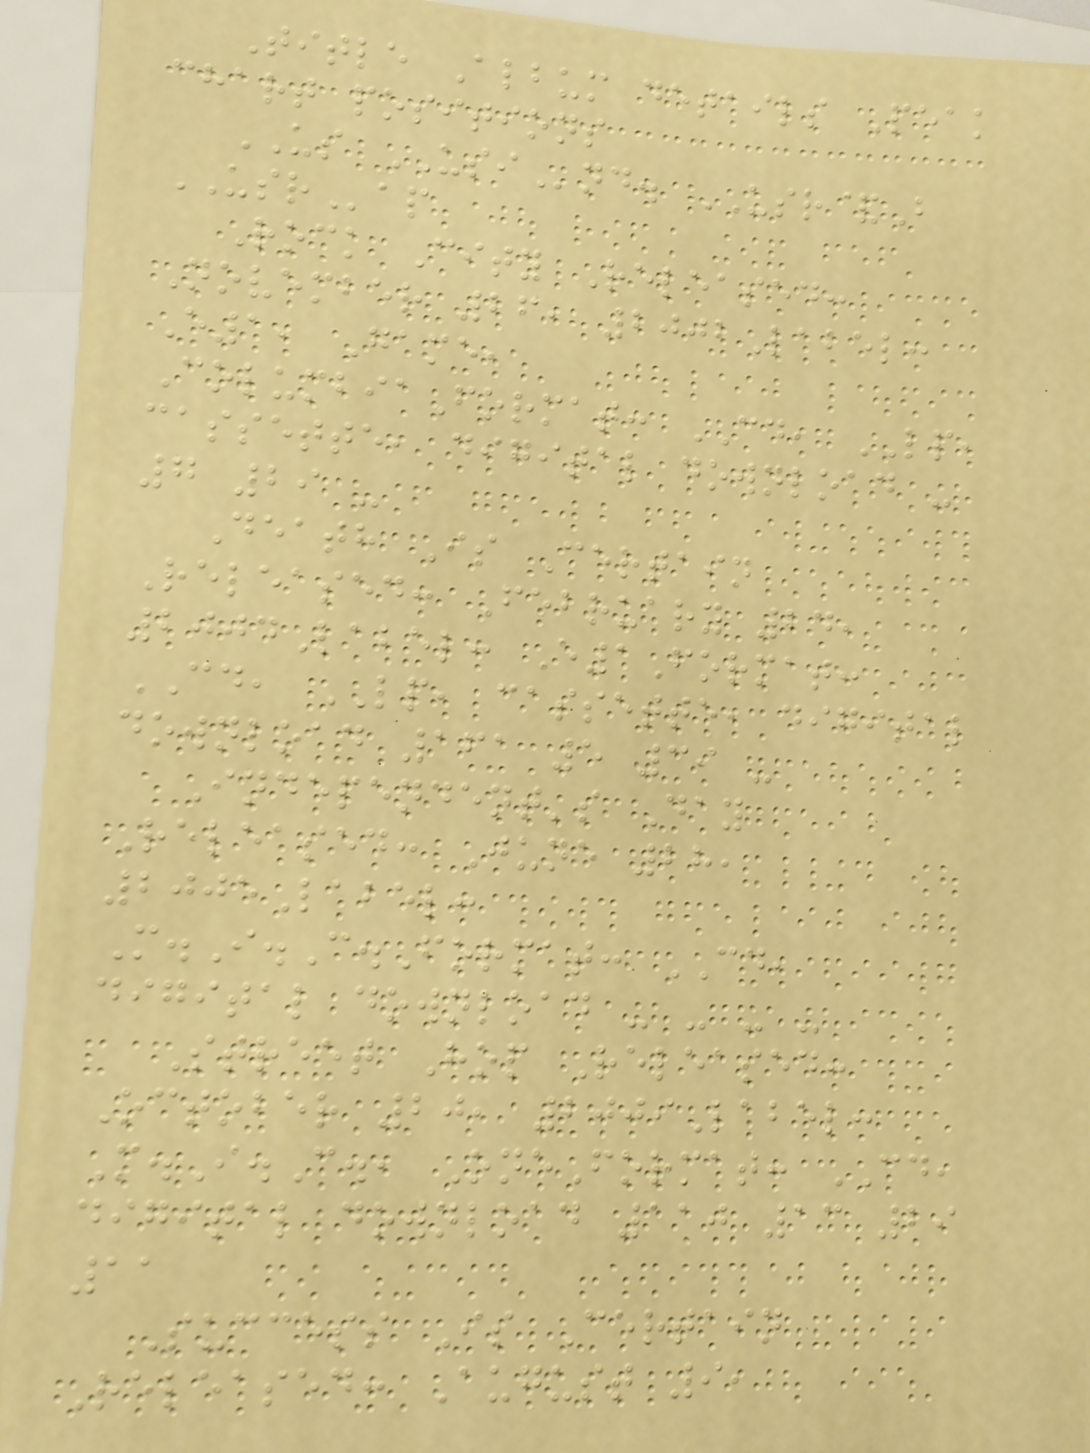Title Album details Peak
chart positions
US USInd. USR&B
USRap
Rock City Released:
November 26, 2002Label:
E1, Game,
ColumbiaFormat: CD, LP,
cassette, digital download -
7 29 -
Death Is Certain
Released: February 24,
2004Label: E1Format:
CD, LP, cassette, digital
download 161 5 39 -
Independent's Day
Released: June 28,
2005Label:
M.I.C.Format: CD,
digital download - - - -
Street Hop Released:
October 20, 2009Label:
M.I.C., OneFormat: CD,
digital download 110 13 29
11
Success Is Certain
Released: August 9,
